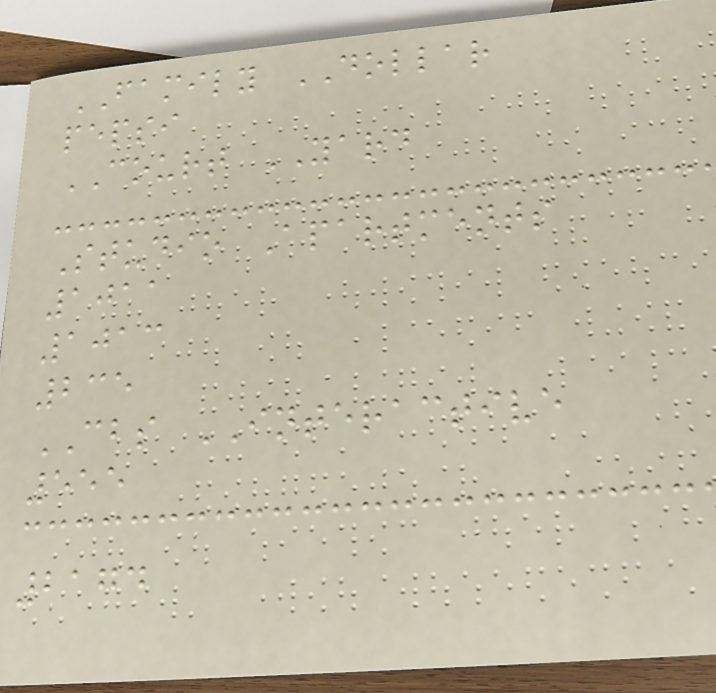FAMILY DOLLAR
pepsi
COURT YARD
Studio Apartments
1011
1013
235
CBS INTERACTIVE
555
2174
